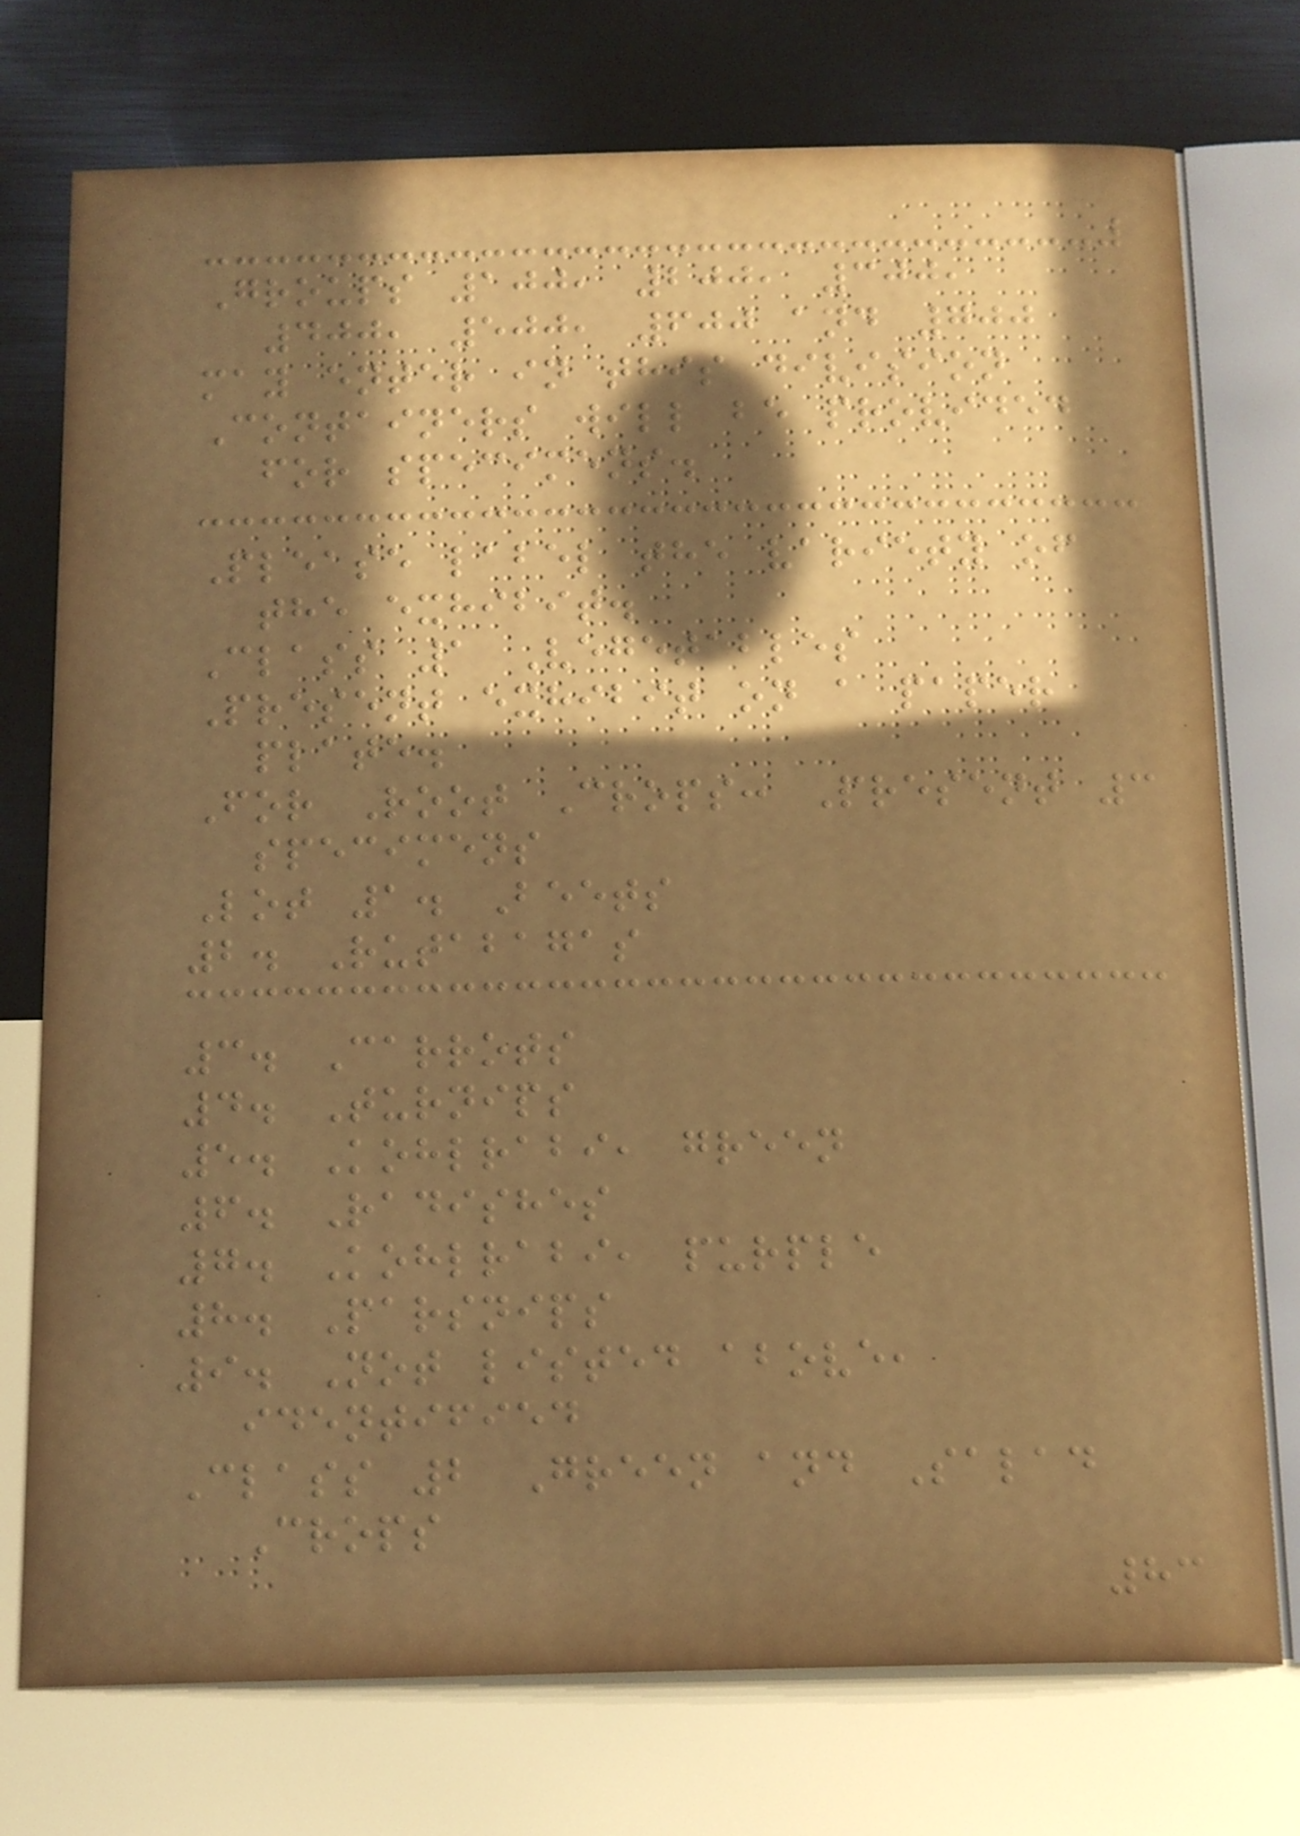Groups 100, 200, 300,
400, 500, 600 and 700
may enter in this division
Containers will be provided
for specimens.
Please label the variety of
the exhibit.
Class 1 Vegetables
Present exhibit on a paper
plate.
For Root Crops: Present 3
specimens
Lot 1. Beets
2. Rutabagas
3. Carrots
4. Turnips
5. Kohlrabi, green
6. Radishes
7. Kohlrabi, purple
8. Parsnips
9. Not listed above,
identified
Class 2 Green and Salad
Crops
83
